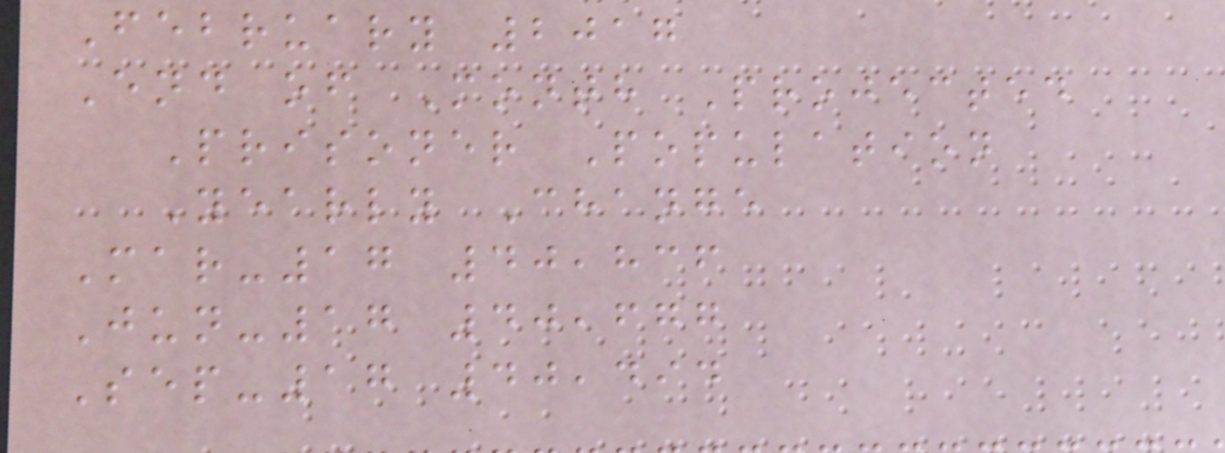February 2017
End of Month Projected
Prisoner Population
Yearly Change
Mar-17 40,836
Jun-17 40,677
Sep-17 40,494
